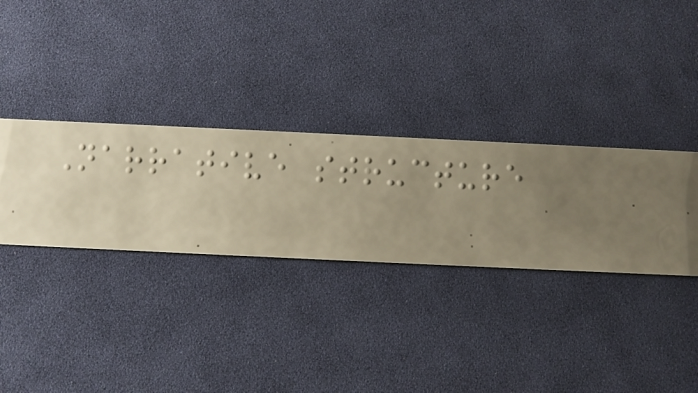Narrative structure
